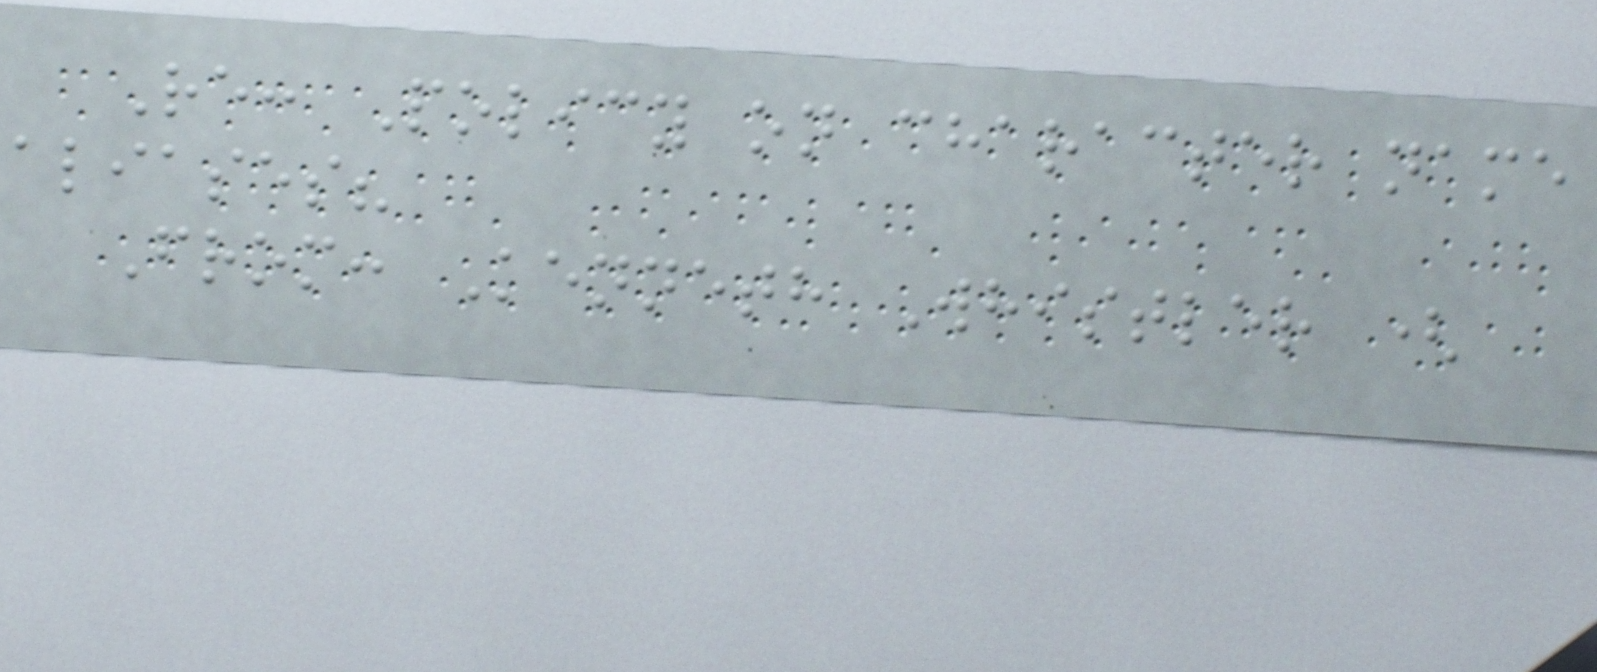Re: Policy on character name
aliases?
From: Kenneth Whistler (
